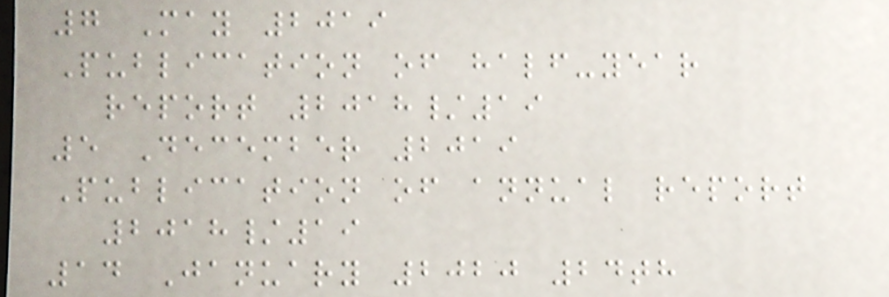7 May 2019
Publication of half-year
report 2018/19
5 December 2019
Publication of annual report
2018/19
14 January 2020 24th
